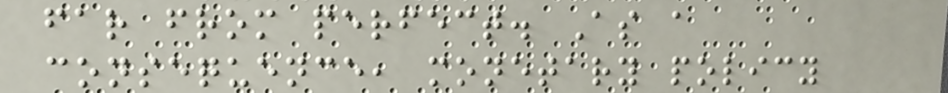far from perfect. As a
consequence, monetary policy
